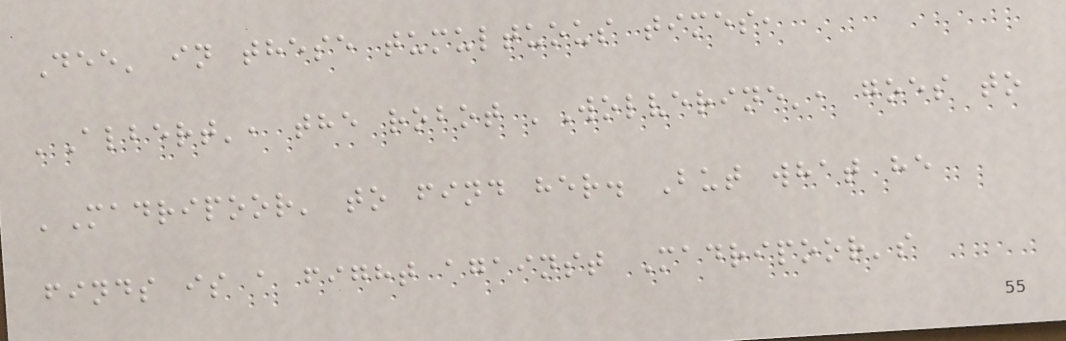Dee' in these tumultuous times,
'Albert', the robot 'Wolverine', goes to
'Madripoor' to find her. But what he
finds is a fight against Madripoor's
